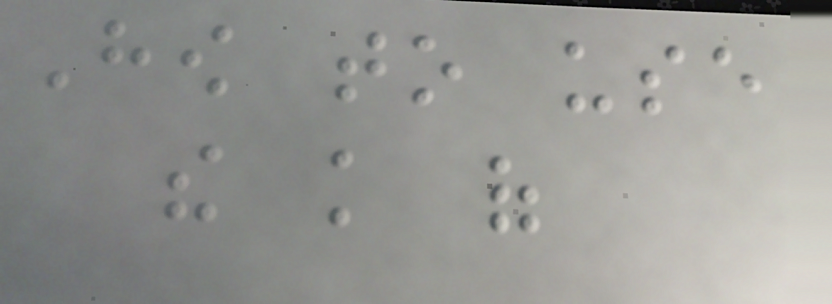How to use
the knowledge of
